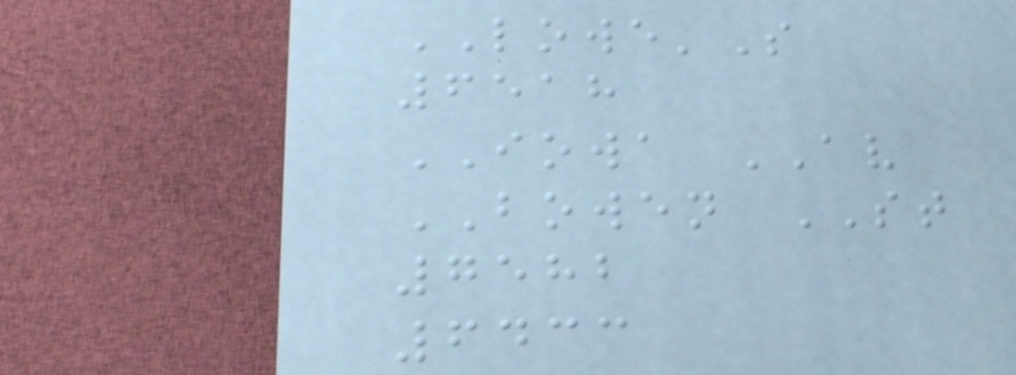LOWE'S
6518
IOWA AV
BOWEN ST
7582
6433
